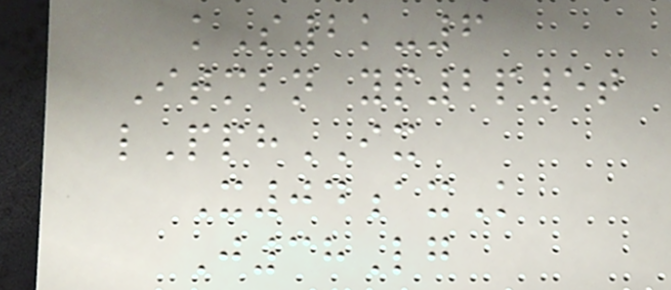kS2k-6
Itmbn yp2p5t
lPphIX
X04axK
J38Lg
